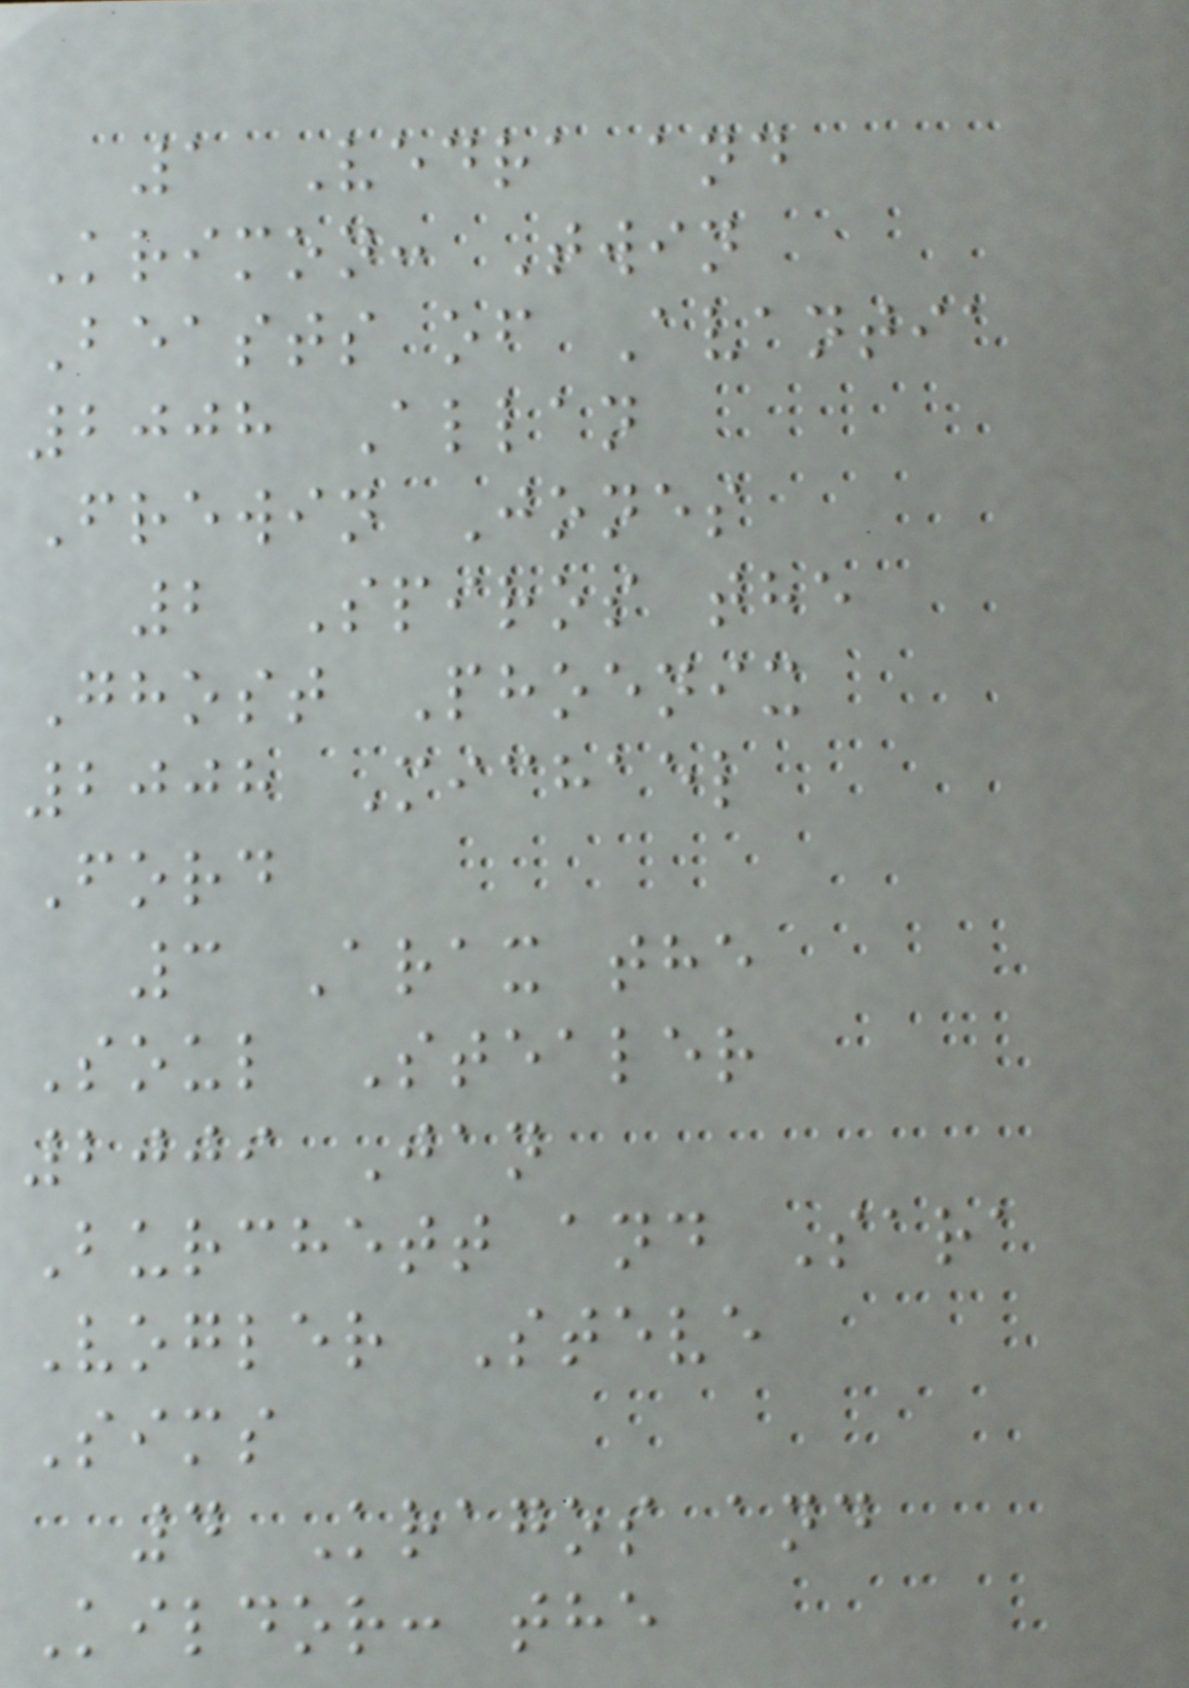1 Vedra and
Krimon: Twin
Beasts of Avantia
2008 Allan
Frewin Jones
2 Spiros the
Ghost Phoenix
2008 Michael
Ford
3 Arax the
Soul Stealer
2009 Jan
Burchett and Sara
Vogler Steve
Sims
4 Kragos and
Kildor: the
